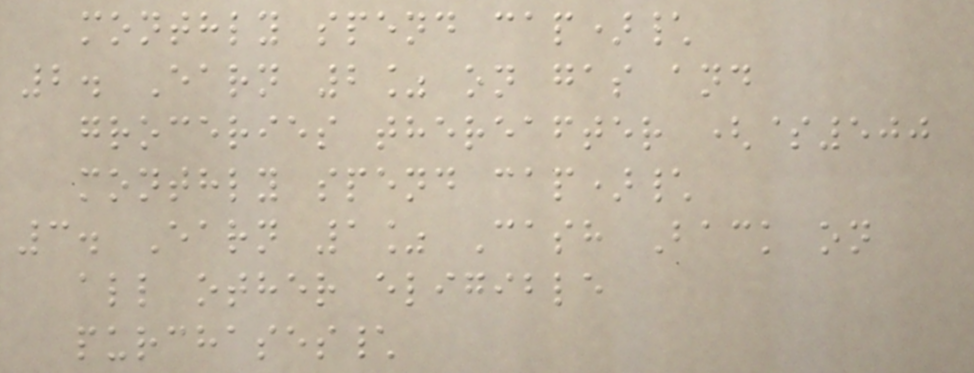monthly spend cap)\
2. Earn 2% on gas and
groceries thereafter ($500
monthly spend cap)\
3. Earn 1% Cash Back on
all other eligible
purchases\
